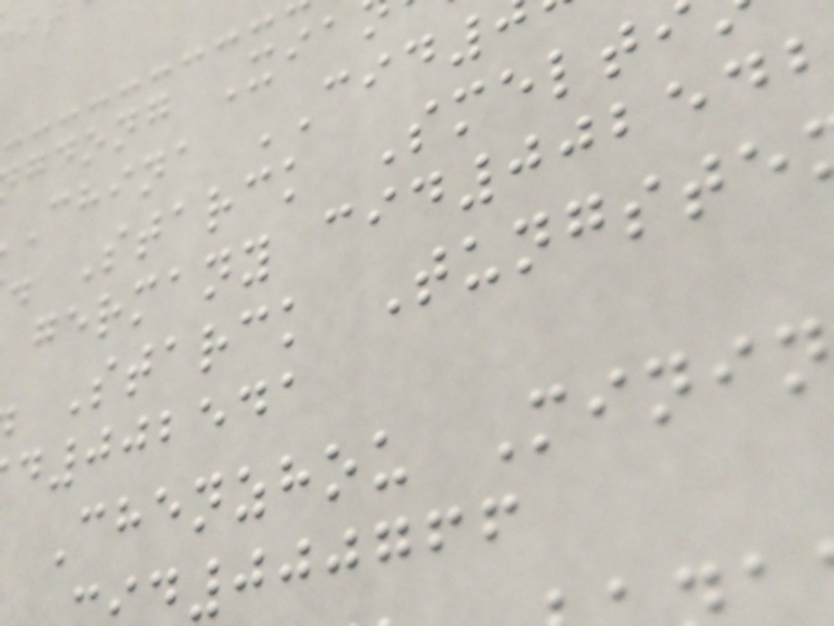gdong Xia
china CID
. Starck Smelt
Starck Tungste
d002541
Chenzhou Minin
000766
